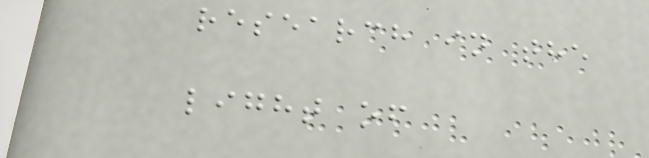research in the
light of
